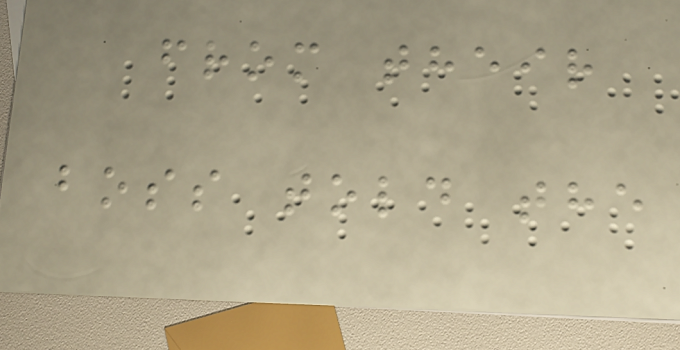from their
boss told the
